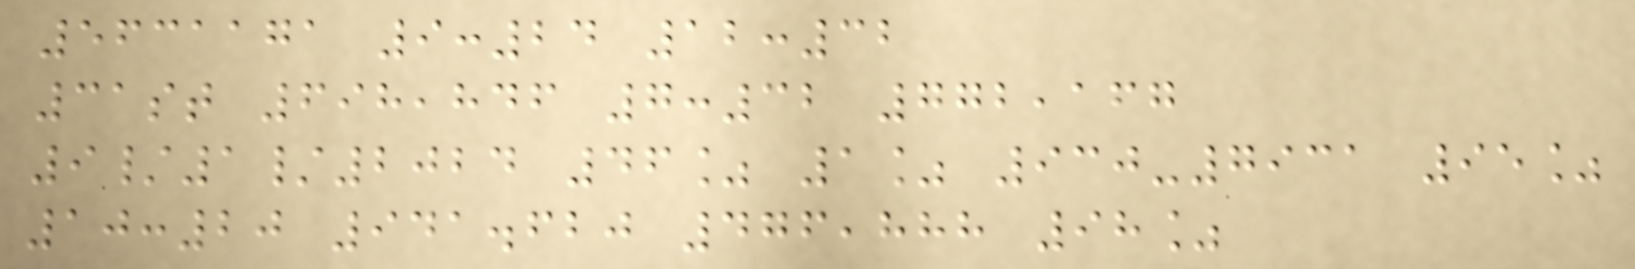5631171 9:24 12:32
31st 698,846 7:32 772,167
9/1/2024 46% 1% 930-7931 95%
10:20 941.620 476,888 98%
